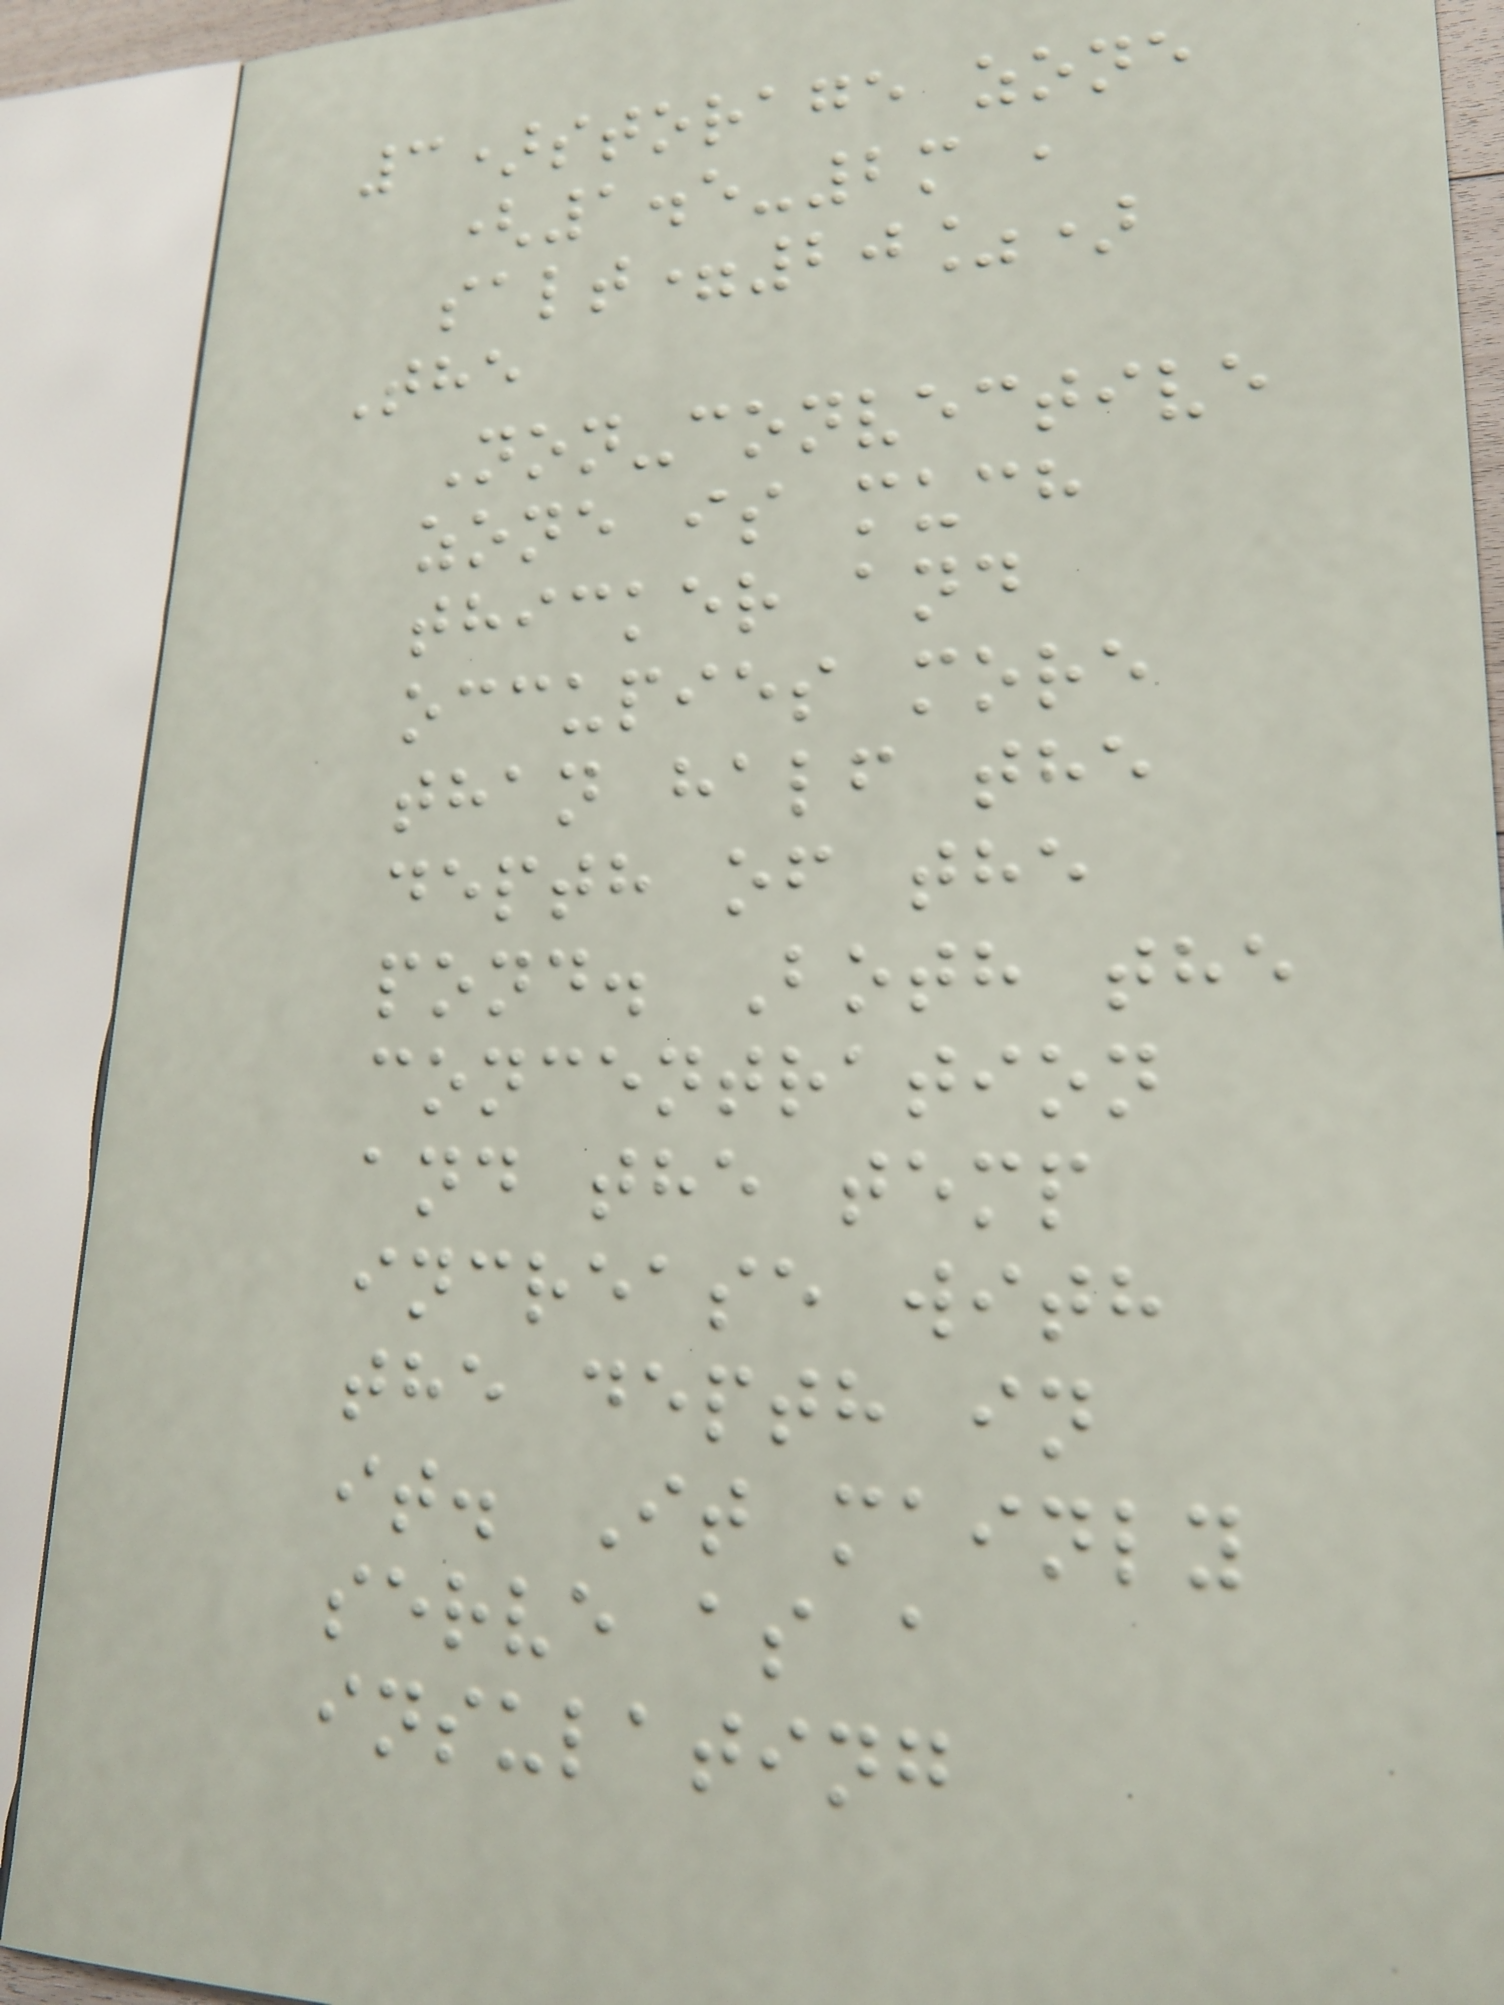3)storage zone
(1.5-2m ,
salt=20%)
The
Non-convective
zone is much
thicker and
occupies more
than half the
depth of the
pond. Both the
concentration
and the temp
increase with
the depth in
it. It mainly
serve as a
insulating
